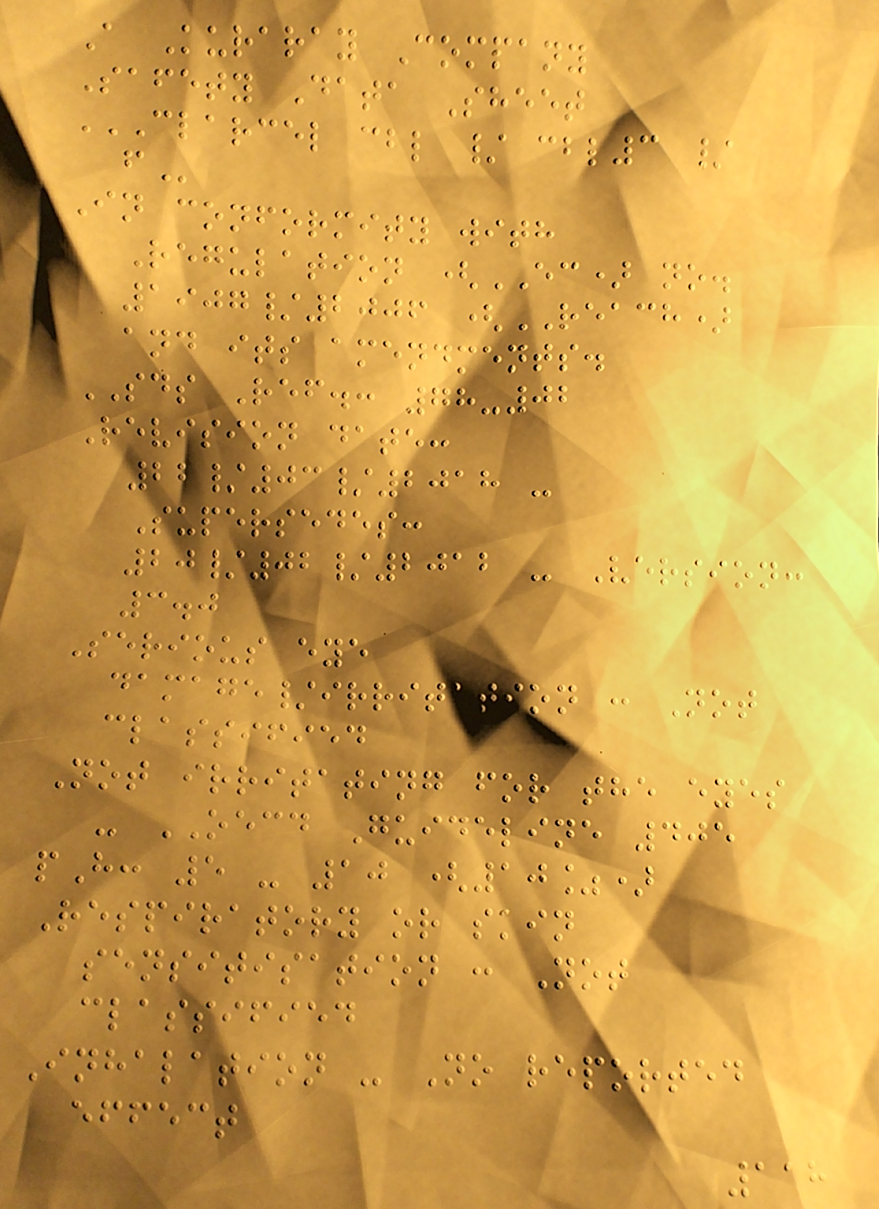A Kuraray Company
Safety Data Sheet
CLARCEL CBL / CBL3 /
F
In conformity with
Regulation (EC) no.
1907/2006 (REACH)
and its amendments.
SDS Ref.: 78-02
Revision date:
22/03/2018 -
Supersedes:
20/02/2012 - Version:
3.0
Serious eye
damage/irritation : Not
classified
Not irritating for the eyes
- OECD Guideline 405
pH: 5 - 10 (10%)
Respiratory or skin
sensitisation : Not
classified
Inhalation - No reported
effect
118
